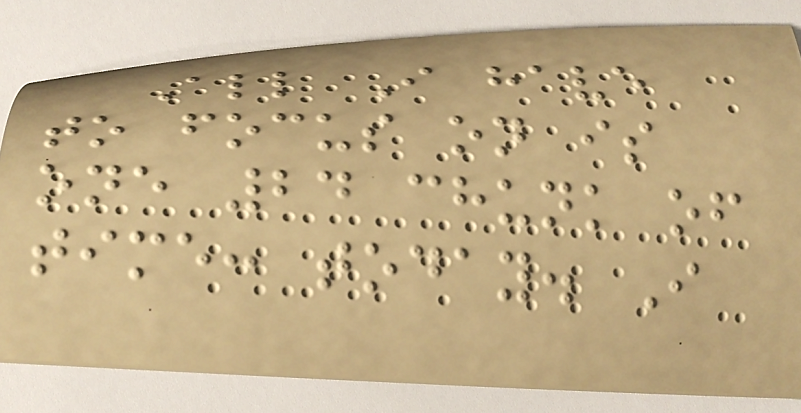All I have
to focus on is
one 24 chunk of
time: today. I
